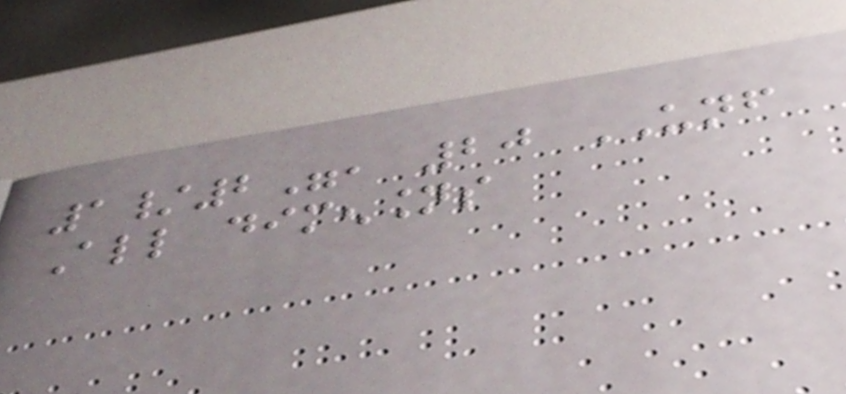1/2", 20 UNF
All dimensions
